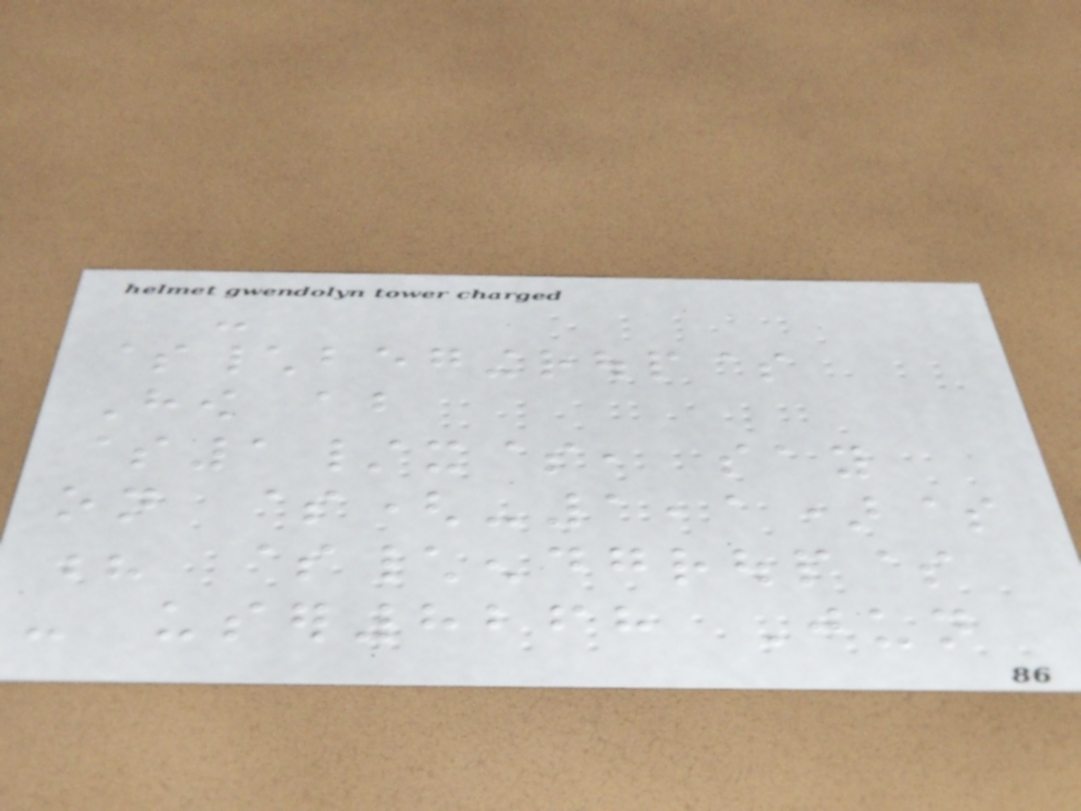-
$\begingroup$
How about
$1/x$, say
on $(-1,1)$
? $\endgroup$
- user8268 Jun
